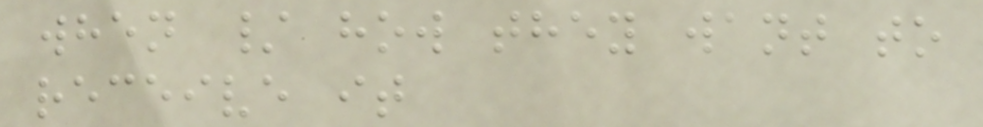when / how they want to
receive it
